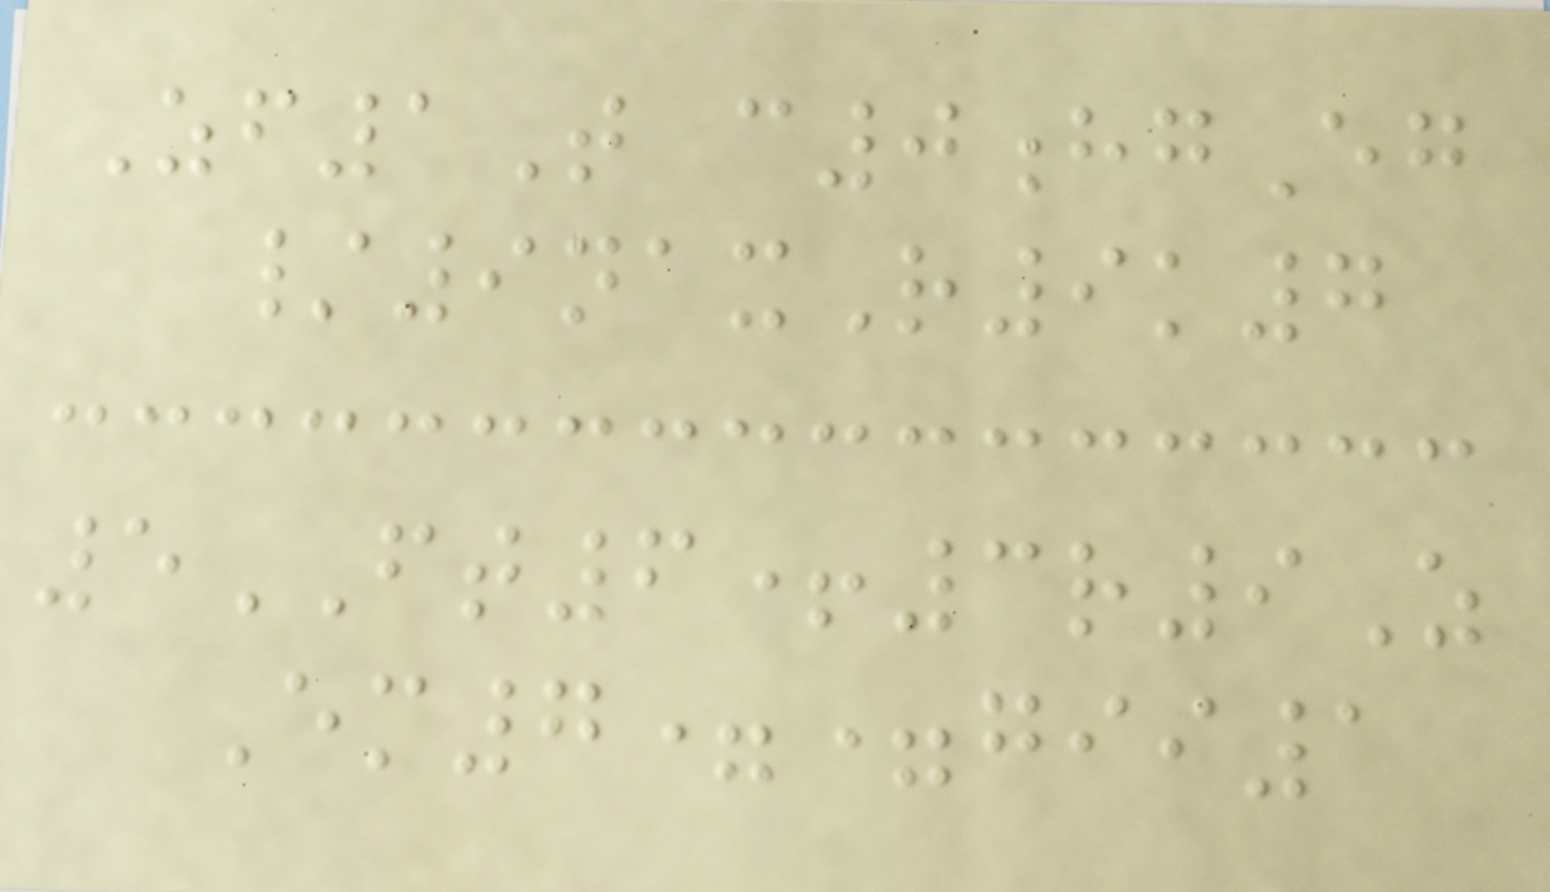Zf1T c0hgEg
/9naxR9k7
5FT6+3r9Z
Em7==gii1
